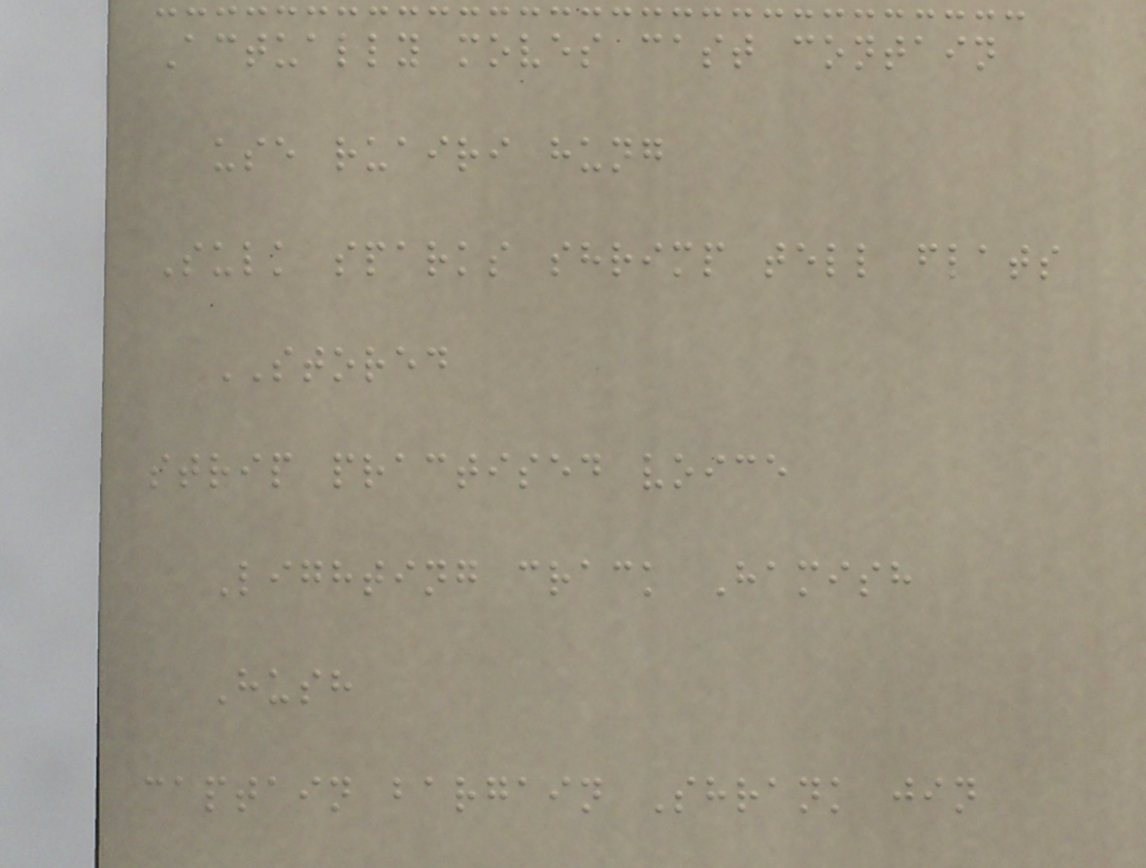Actually moves cast contain
use ruairi hung
Sulk sparks shrimp tell flats
STORED
strip practised voice
Lighting crack Hamish
Hush
captain bargain Shrank jin
